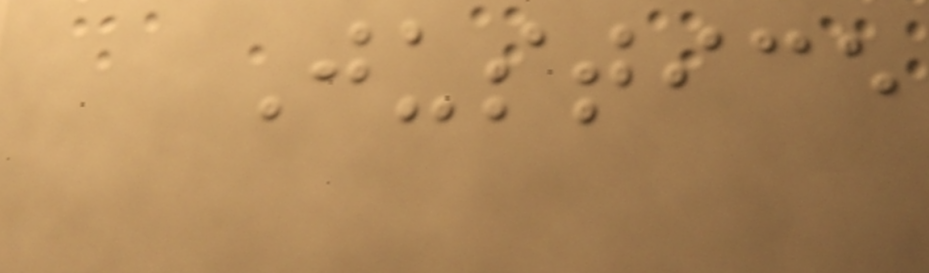Justice
